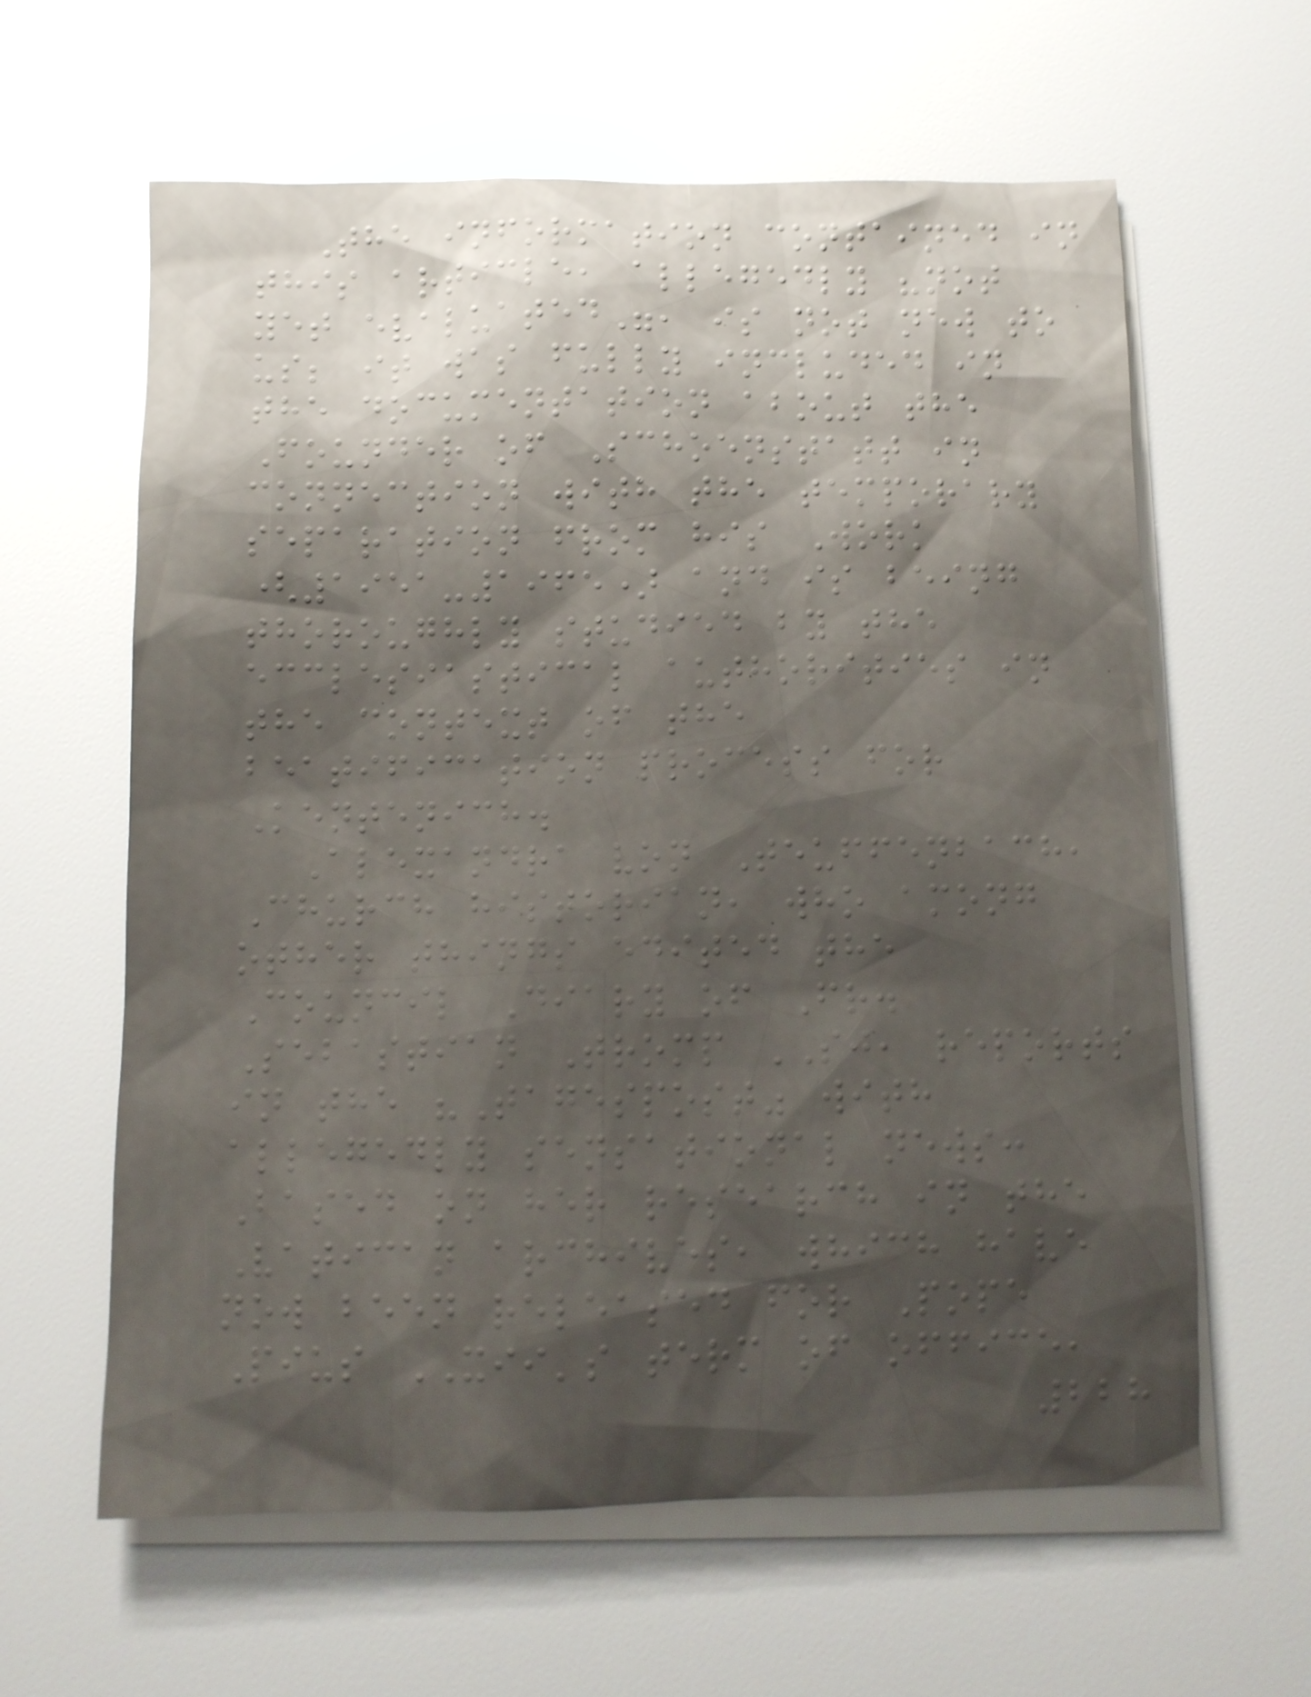The information contained in
this article, allegedly "not
yet evaluated", is not new to
us; it was fully included in
the documentation about the
Founder of Schoenstatt in
connection with the temporary
separation from his Work
(1951-1965) and is being
thoroughly studied by the
ecclesiastical authorities in
the context of the
beatification process for
Kentenich.
Alexandra von Teuffenbach,
Church historian, who among
other things edited the
Council Diary of Fr.
Sebastian Tromp SJ, reports
in the "Tagespost" with
allegedly sensational news:
Based on her research in the
Vatican archives, which have
now been released for Pope
Pius XII's term of office,
228
